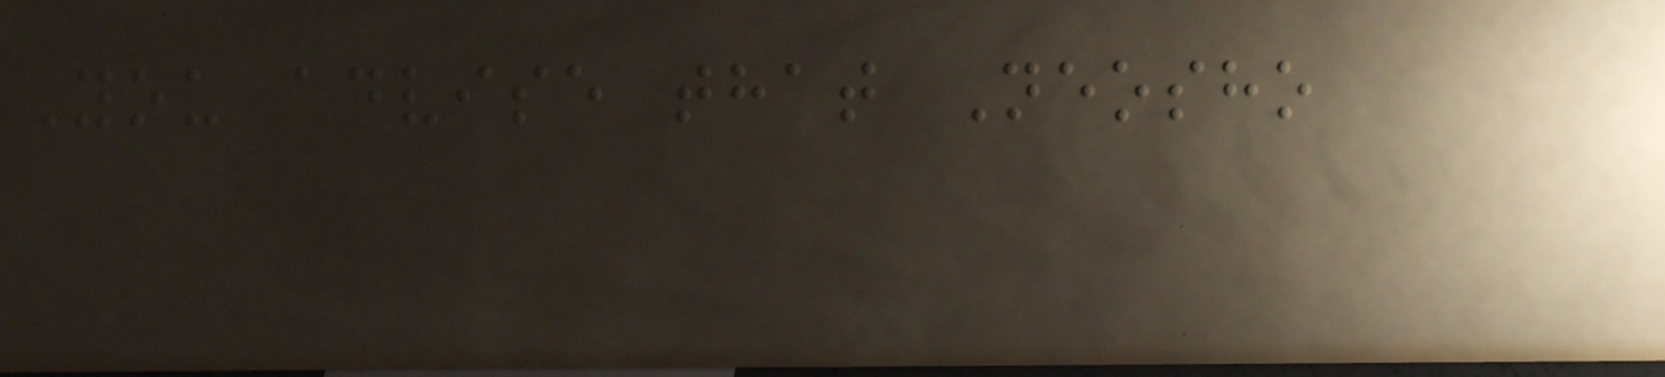You advise that Neosho
